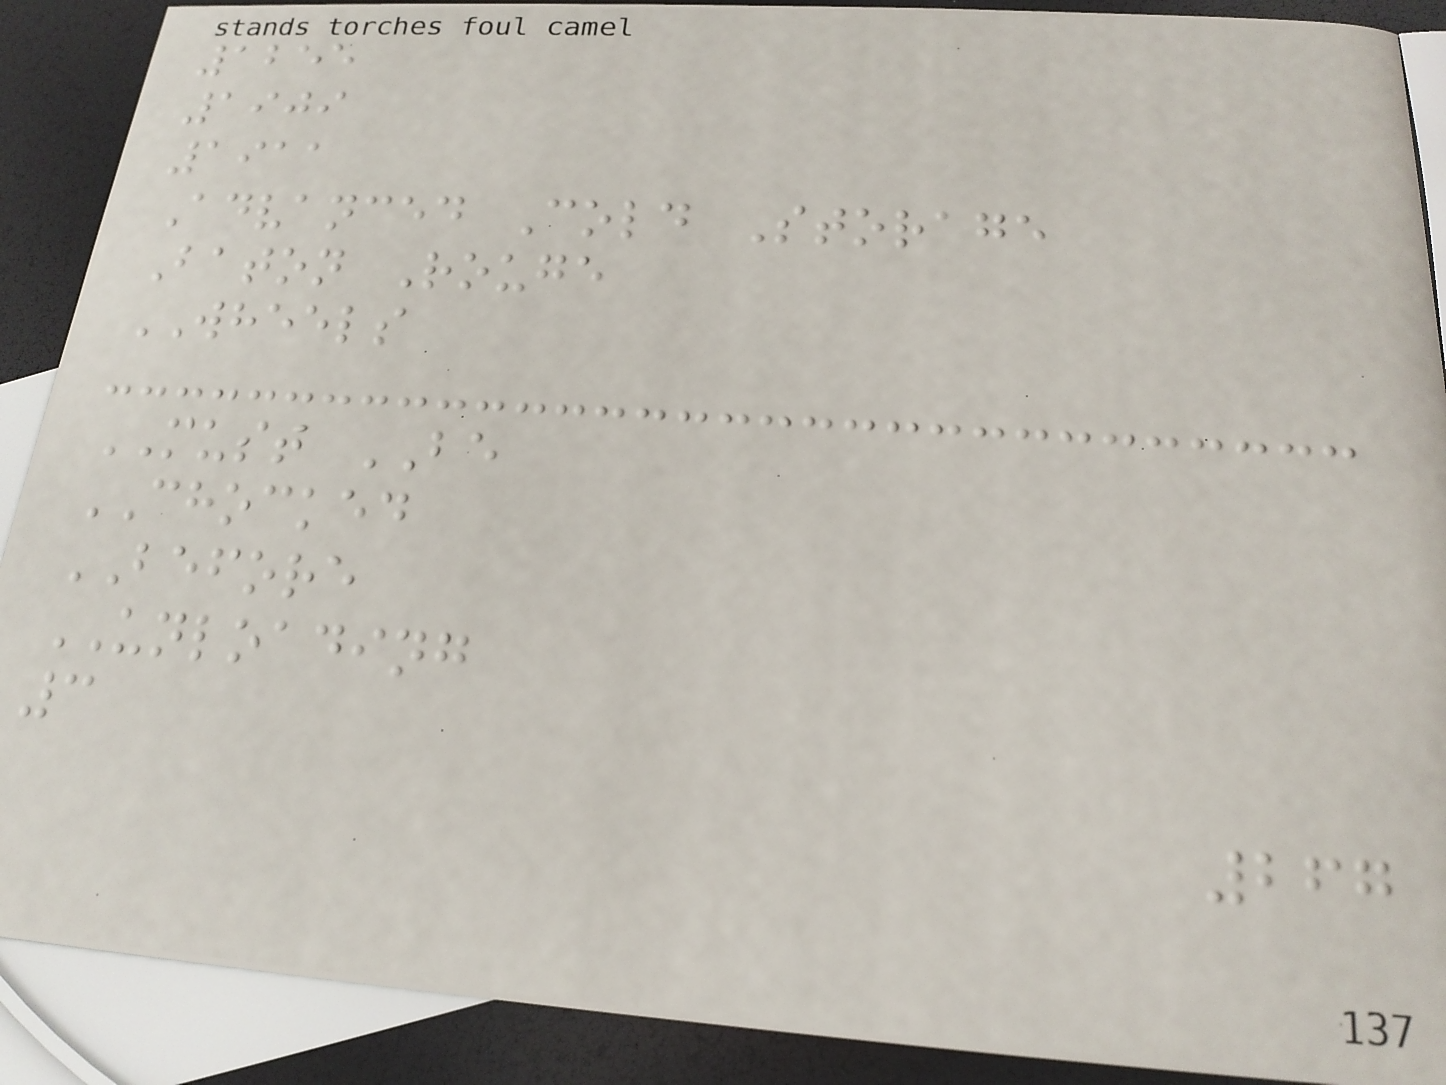1255
1909
1911
Advanced Cold Storage
Baton Rouge
WHEELS
MUST BE
CHOCKED
BEFORE
UNLOADING
3
267
